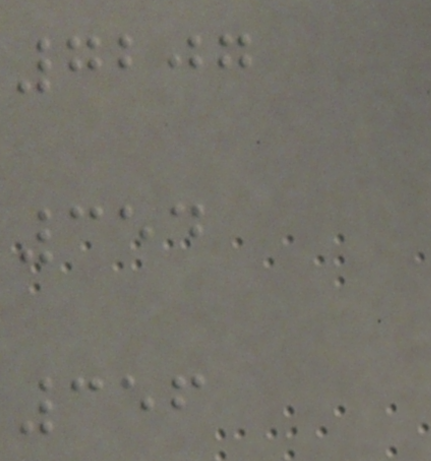7207
354
356
